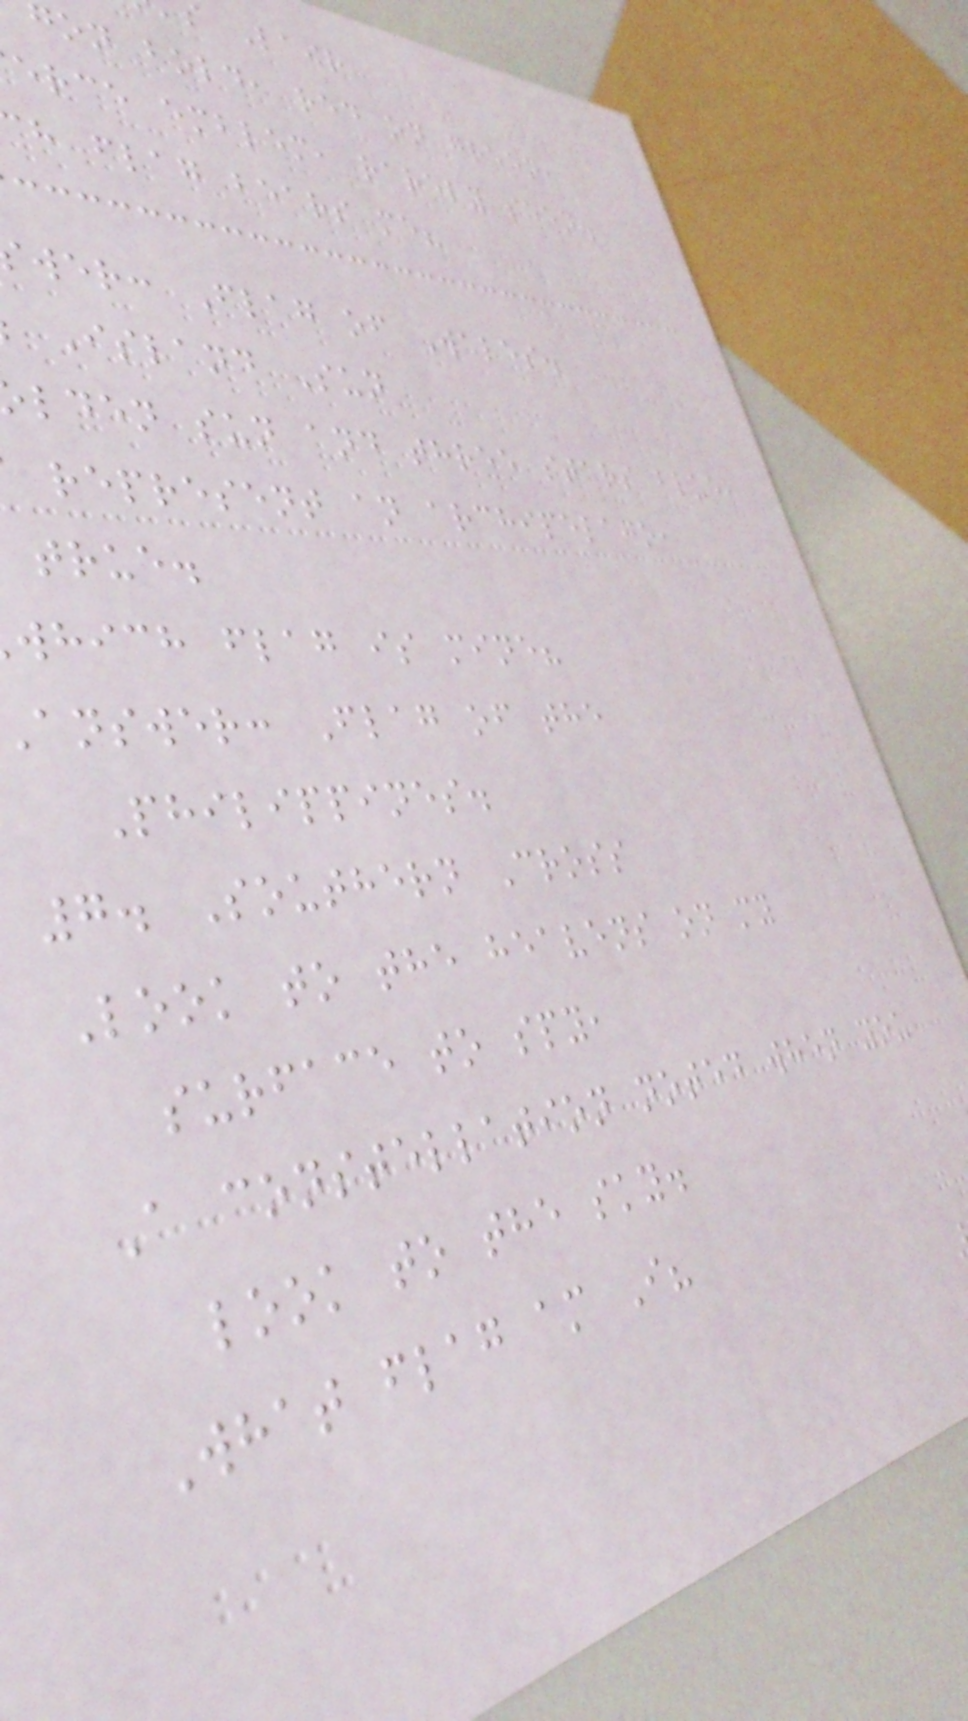Lair
gon bold, red on green,
erce emblem, rarely seen.
h flag bears me?
wer: Flag of Wales.
Island Sun
lden sun and three stars blue,
represent an archipelago,
true.
which flag is mine?
answer: Flag of the
Philippines.
7. Southern Cross
Look to the heavens on my
surface to spy,
A constellation noted when you
look to the sky.
What flag am I?
